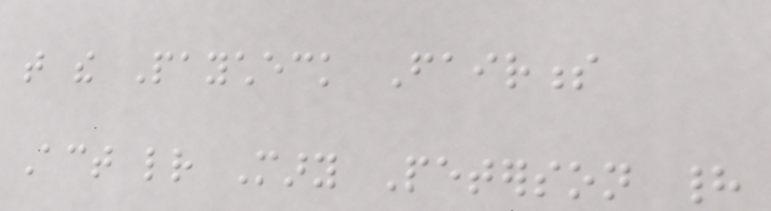that the Paycheck Fairness
Act letter Mary Peterson had
